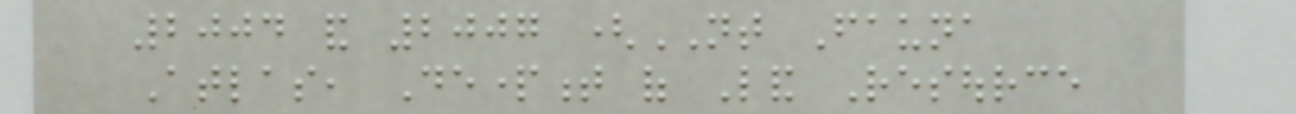2004 and 2007 (NT Fauna
Atlas, Department of Land Resource
